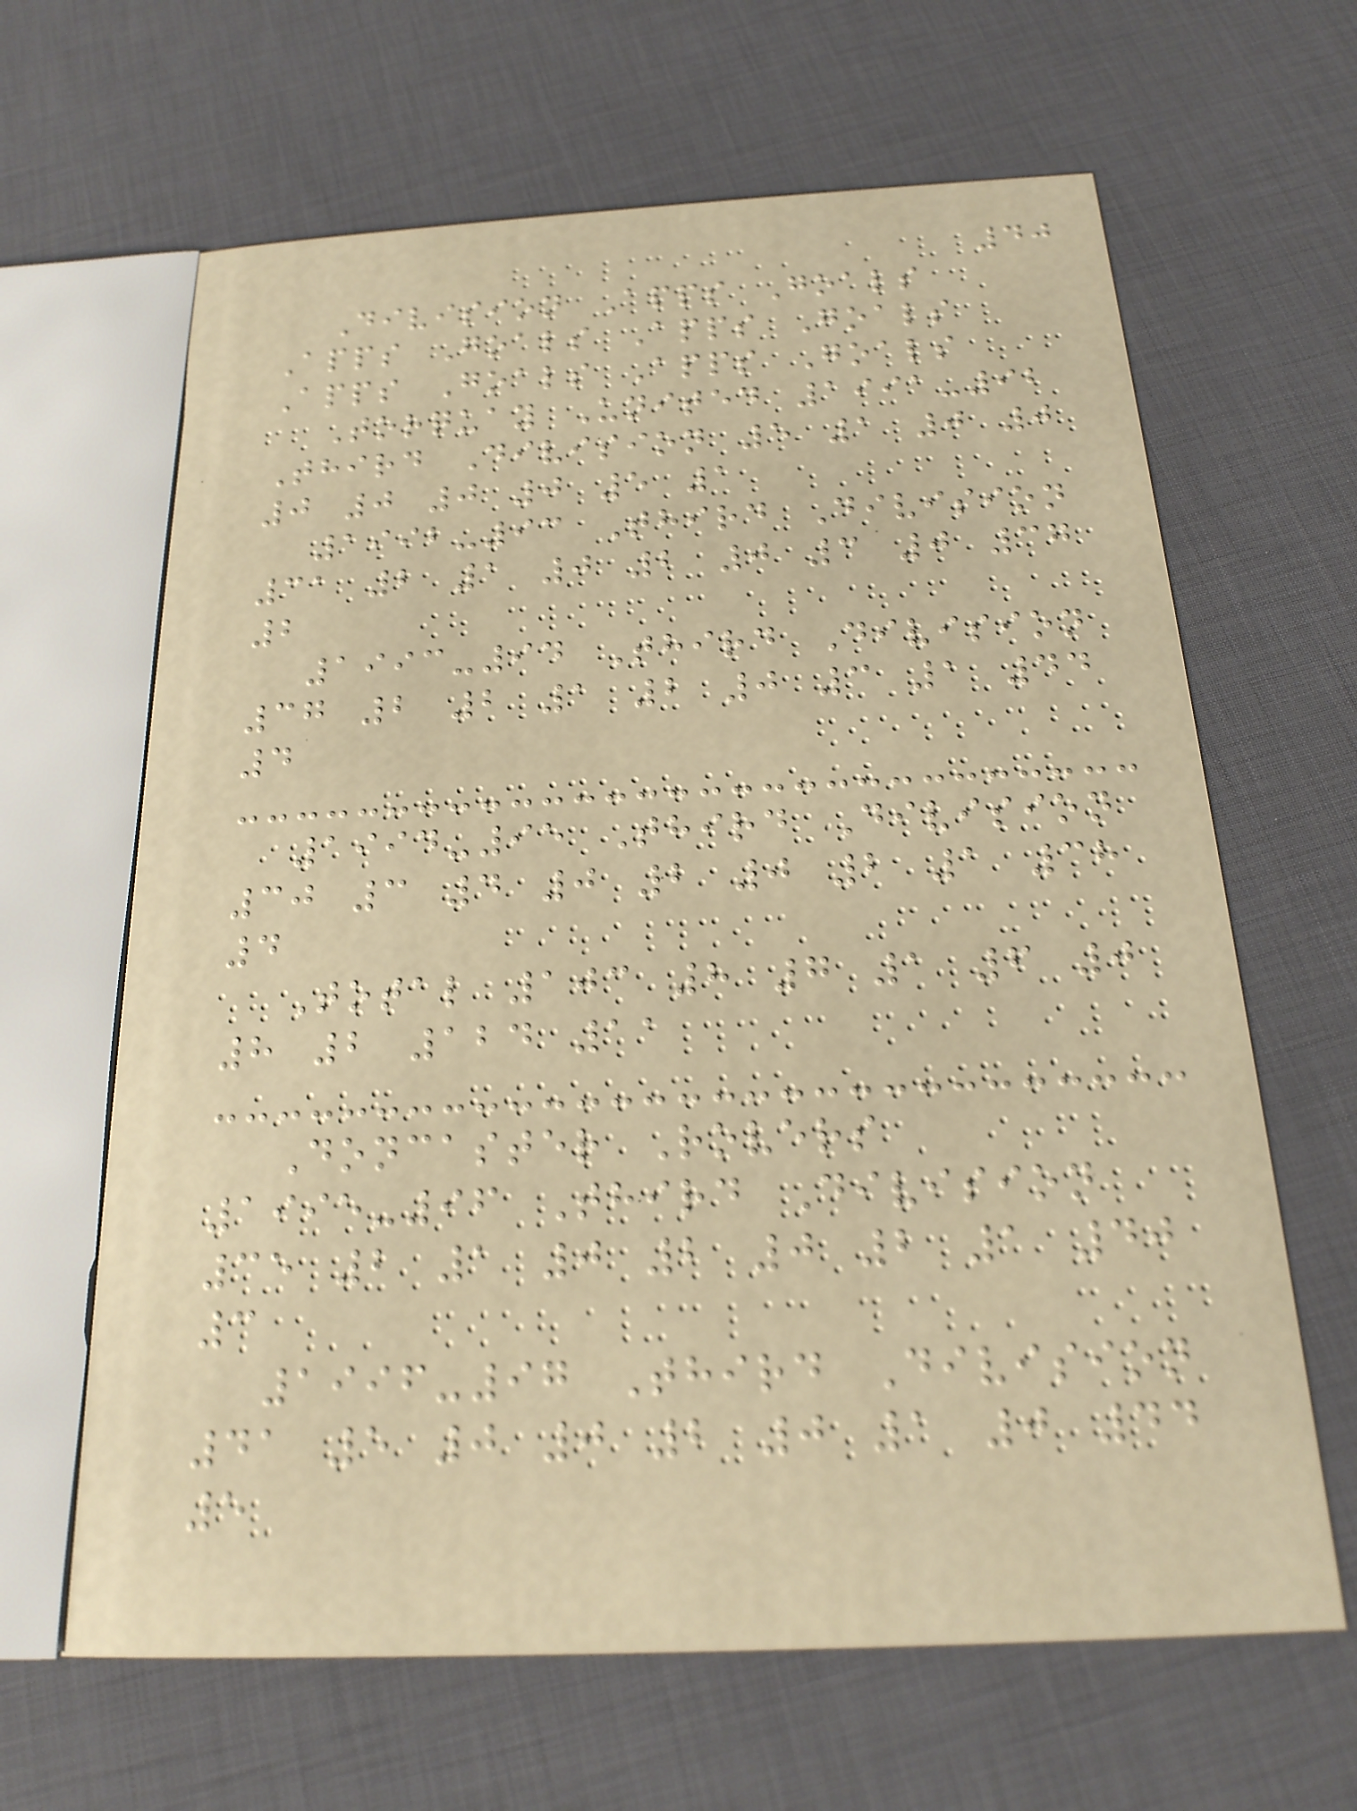40
Division Apps Goals
Apps Goals Apps Goals
Apps Goals Apps Goals
Torquay United 1991-92
Third Division 5 1 0 0
0 0 0 0 5 1
1992-93 Third Division
31 2 1 0 2 0 3 0 37
2
1993-94 Third Division
37 2 2 1 2 0 3 1 44
4
1994-95 Third Division
30 3 4 0 2 0 2 1 38
4
Total 103 8 7 1 6 0
8 2 124 11
Doncaster Rovers
1995-96 Third Division
35 2 1 0 2 0 2 1 40
3
1996-97 Third Division
41 5 0 0 2 0 1 0 44
5
